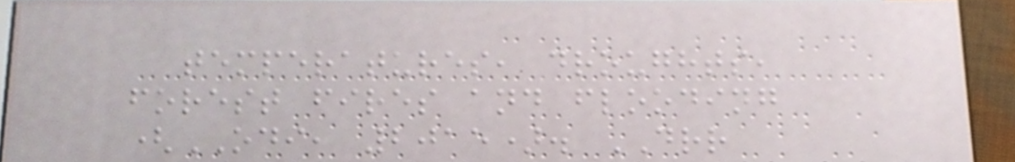temperatures, droughts,
forest fires and flooding
(ODI, 2015). DRR
